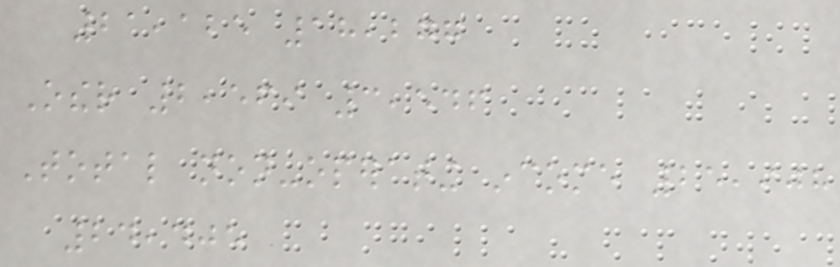21,125 18,277
Other 2,569 3,546
Total non-operating income 25,908
24,405
